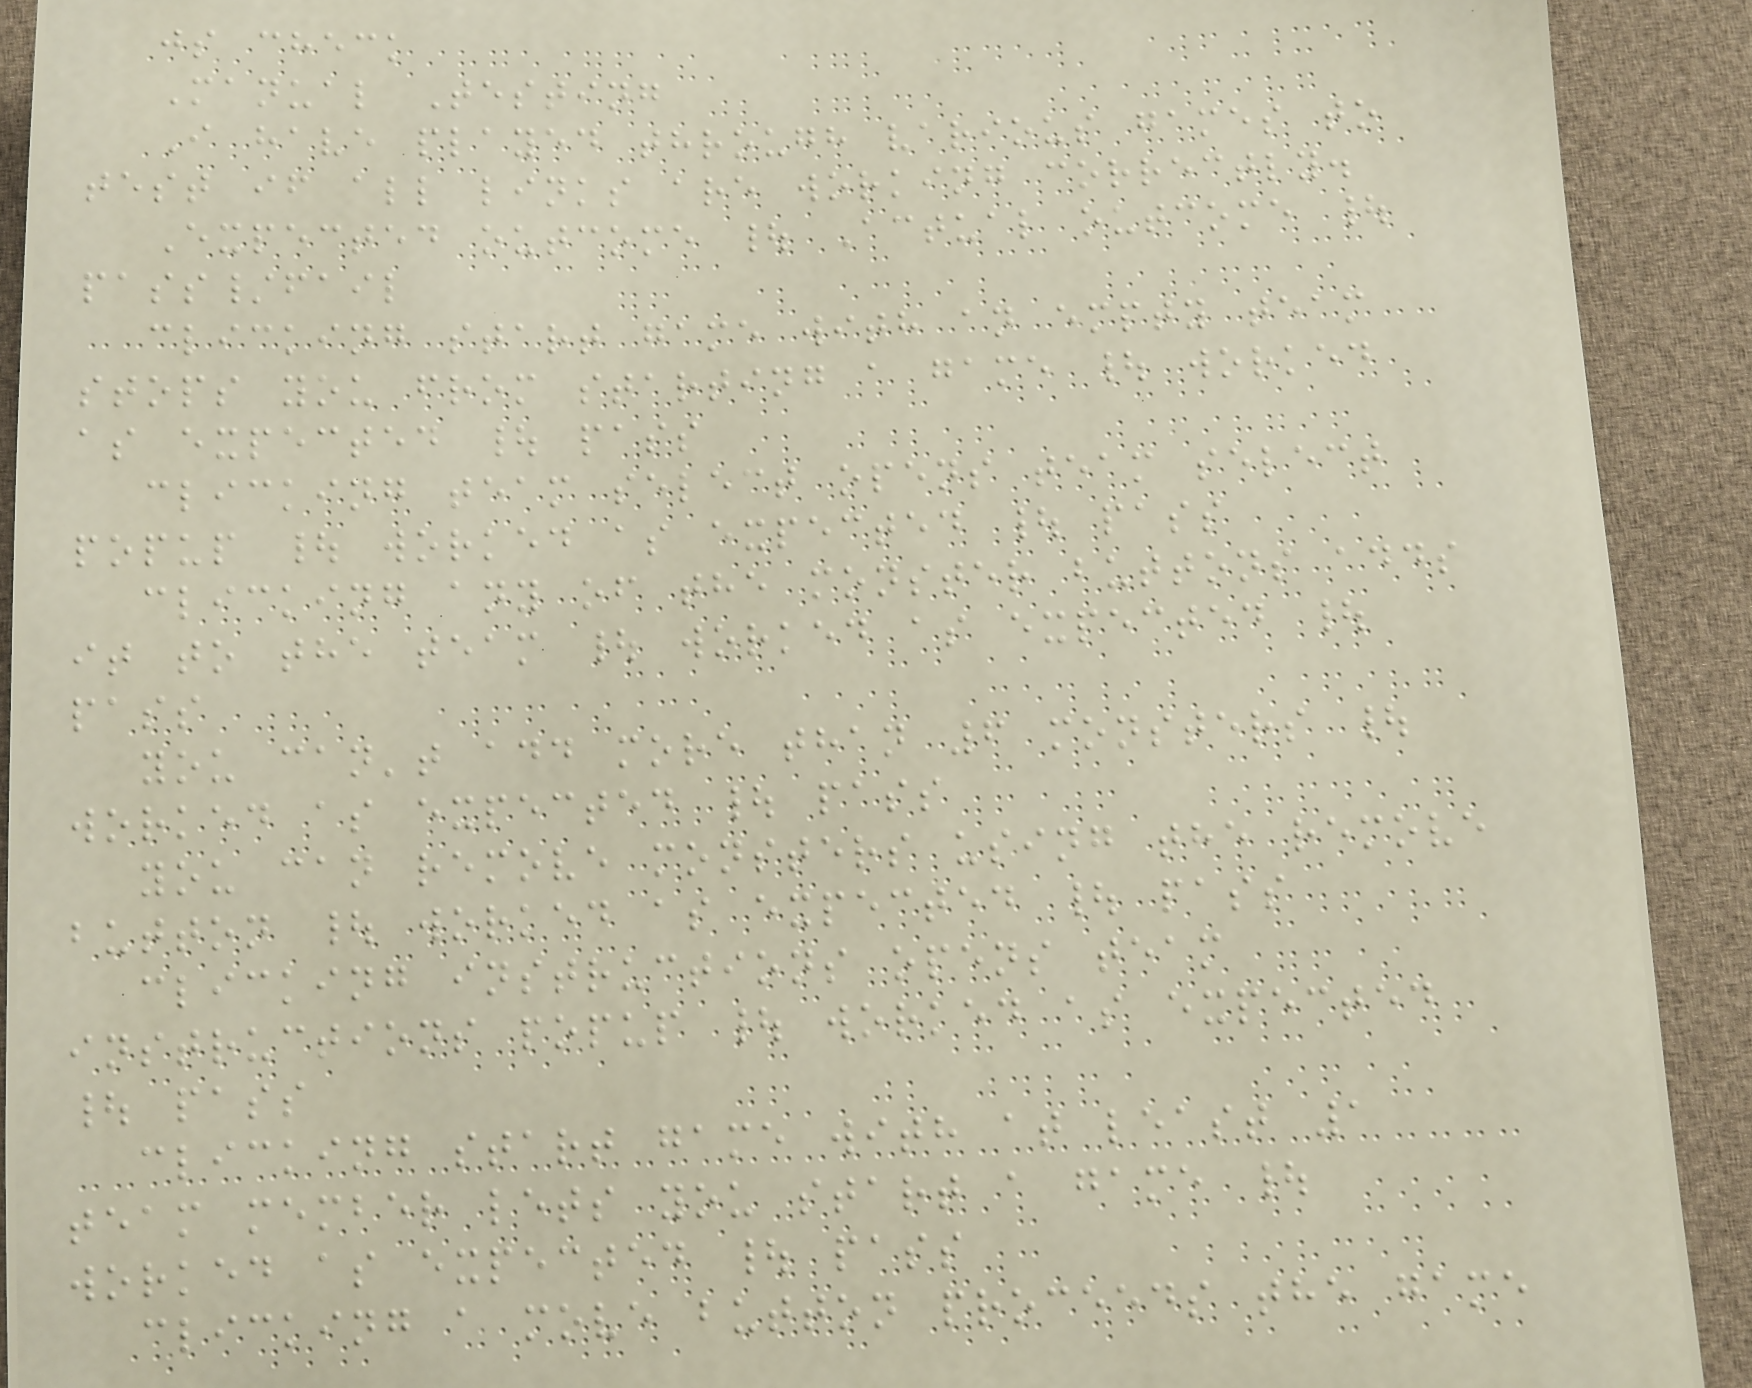js check
Manual Testing
I have played through various games to
test if all links are working correctly.
Expected outcome | Actual outcome |
pass/fail
clicking start game with an empty team
stops you from starting a game | worked
as expected | pass
clicking team select opens team select
popup | worked as expected | pass
clicking any of the monster buttons adds
it to the team | worked as expected |
pass
you can't add more than 6 monsters |
worked as expected | pass
you can remove monsters using the remove
button | worked as expected | pass
clicking instructions opens team
instructions popup | worked as expected
| pass
clicking start game with at least 1
team member lets you start a game |
worked as expected | pass
clicking a move button proceeds the game
